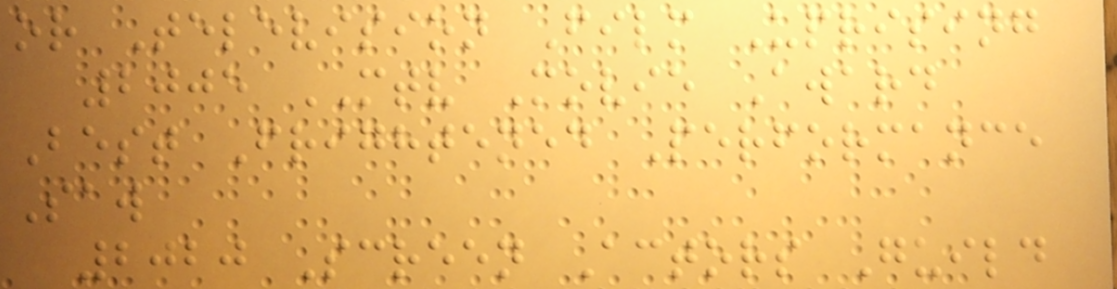or Television Film Uprising
2005 MTV Movie Award
Best Frightened Performance
Saw
2020 Screen Actors Guild
